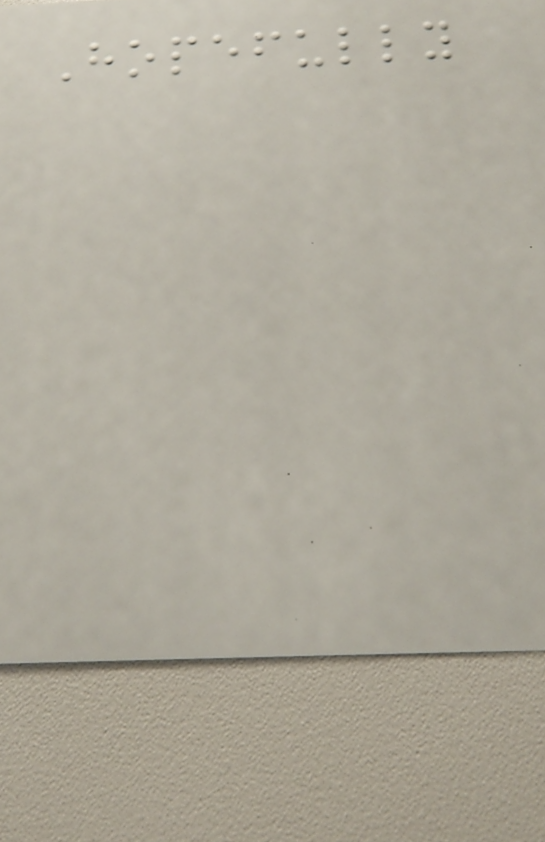Hopefully
